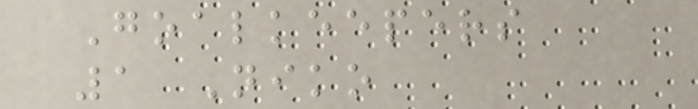Goalkeepers
1 Niko
